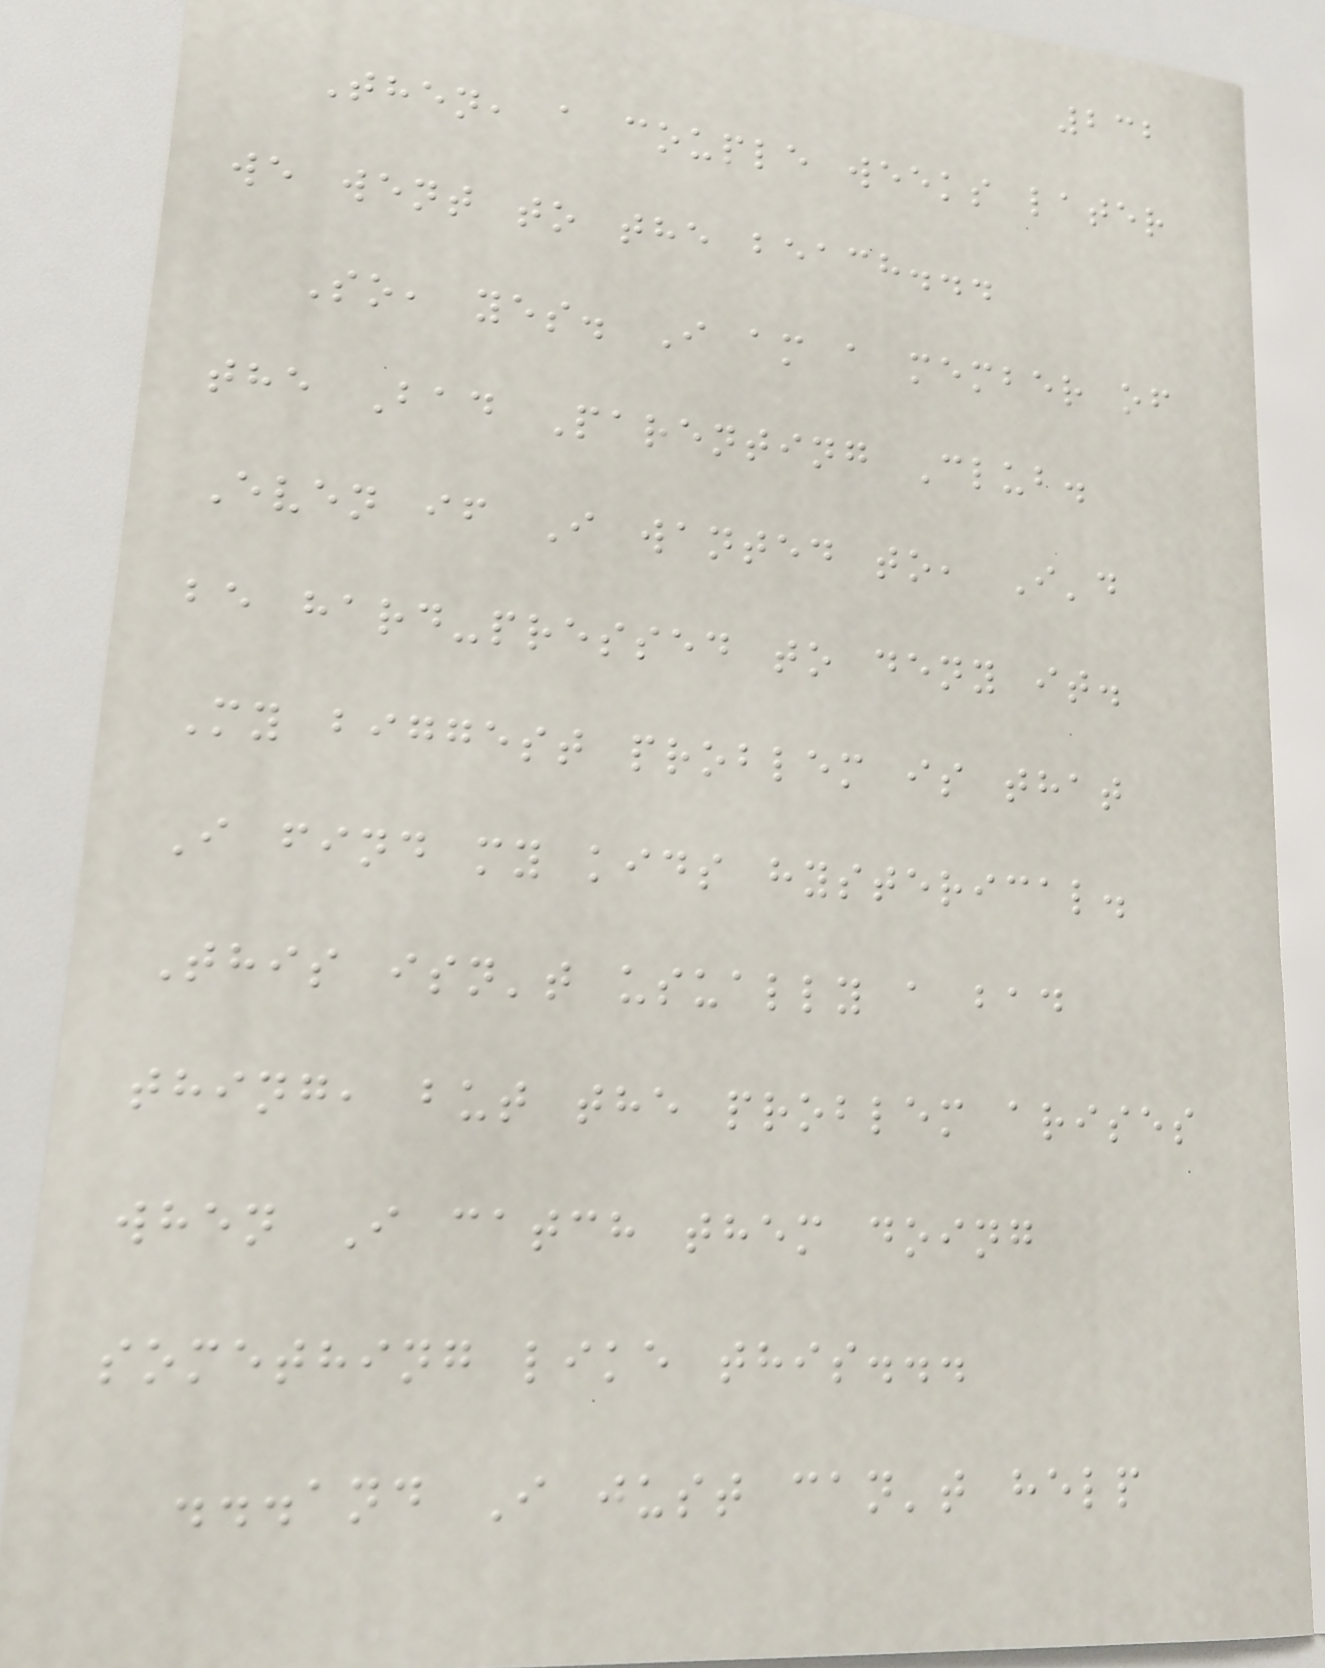232
Then, a couple weeks later
we went to the beach...
So, yes. I am a member of
the Bad Parenting Club.
Even if I wanted to, I'd
be hard-pressed to deny it.
My biggest problem is that
I find my kids hysterical.
This isn't usually a bad
thing, but the problem arises
when I catch them doing
something like this...
...and I just can't help
